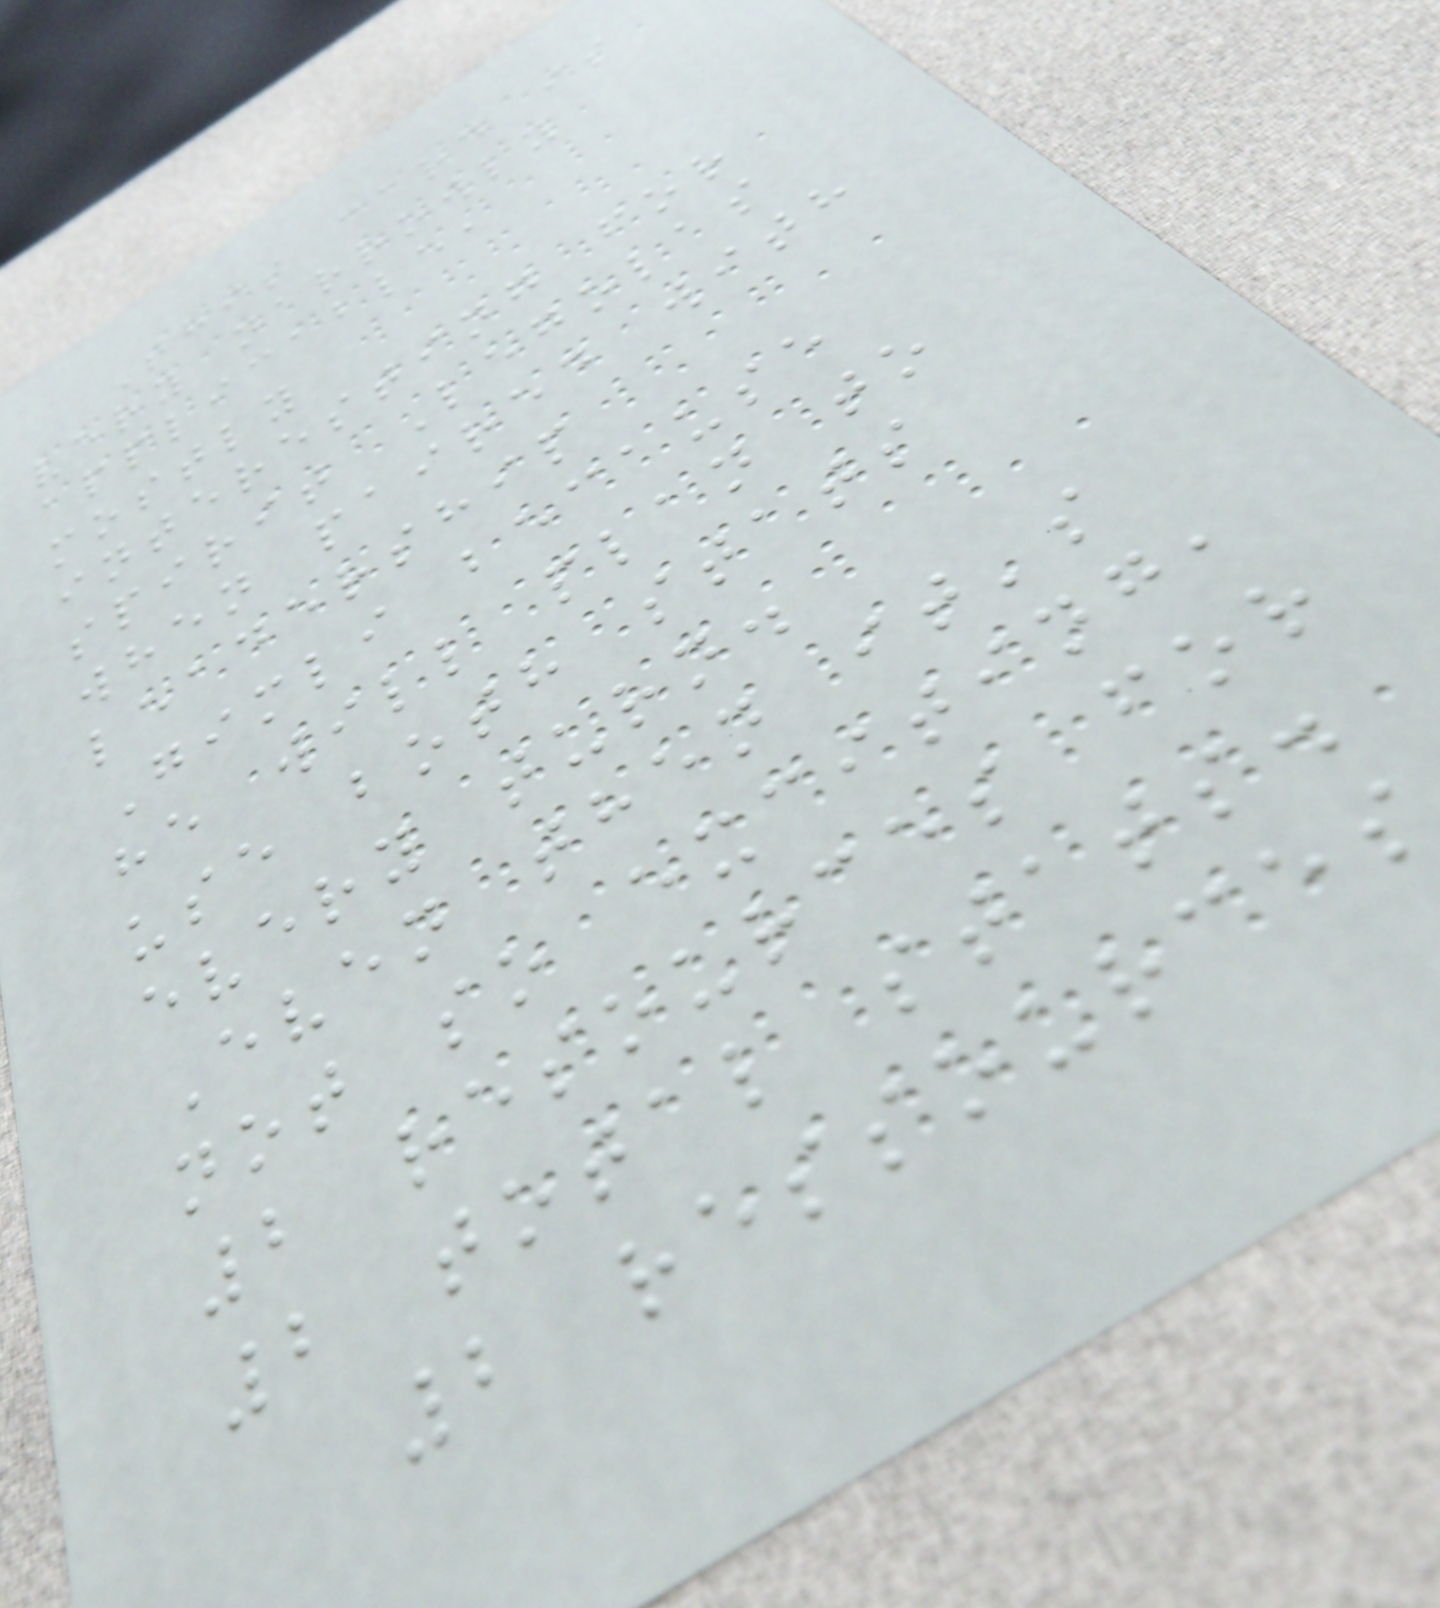This card is
very narrowly
applicable,
mostly
interesting for
spirit Legolas
when paired with
leadership
Gimli because
he will plan to
use both stats
every turn.
Even then it's
not so exciting,
2 resources for
2 total stats.
2 ressources
